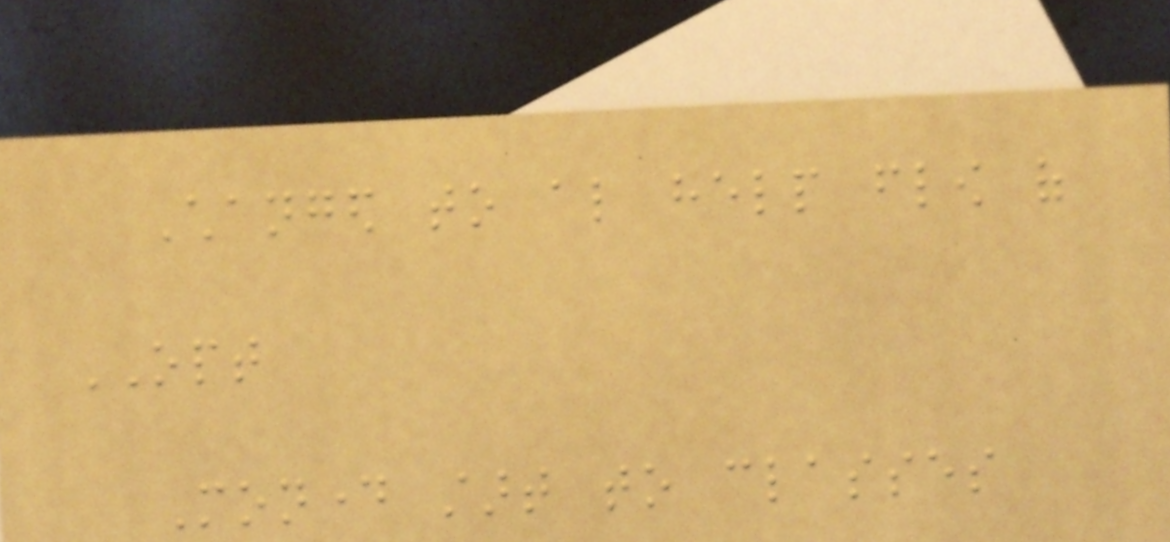Changed to also help flow of
OPT
Monday start to classes
